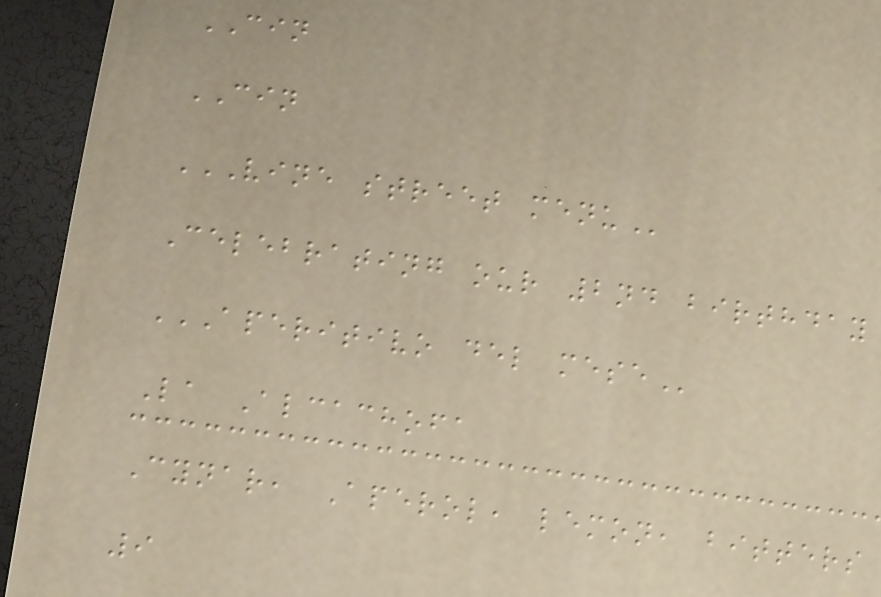CIN
CIN
VINE STREET MENU
Celebrating our 2nd birthday
APERITIVO DEL MESE
La Alcachofa
Cynar, Aperol, lemon, bitters
9
